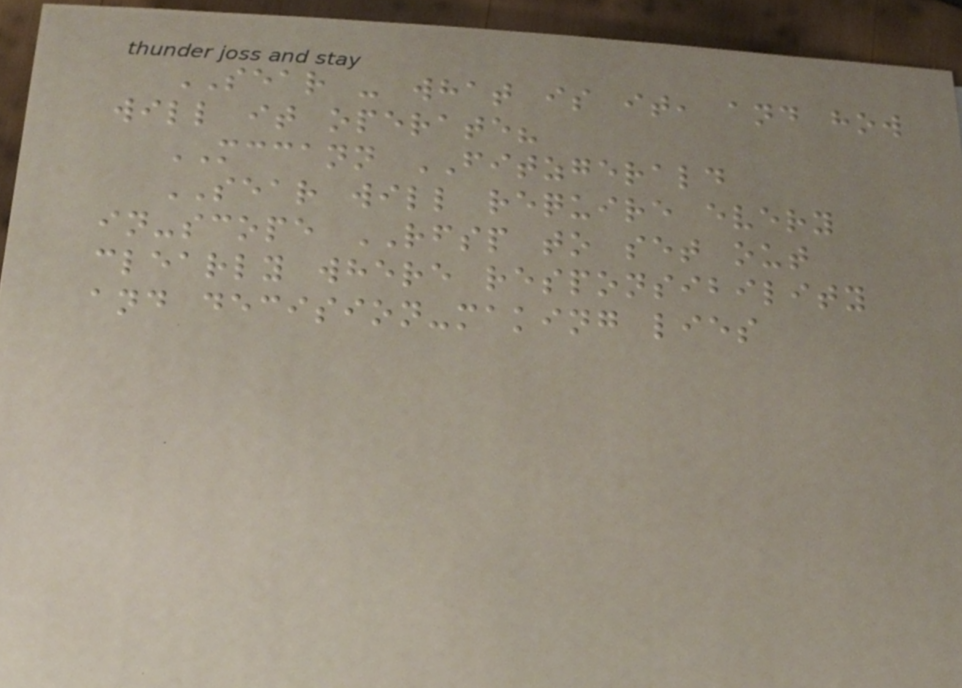SEAR - what is it, and how
will it operate?
MCCANN FITZGERALD
SEAR will require every
in-scope RFSP to set out
clearly where responsibility
and decision-making lies
